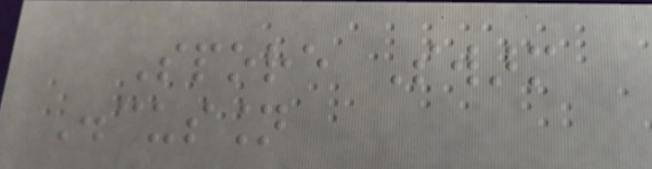Spore Swarm
Discussion
